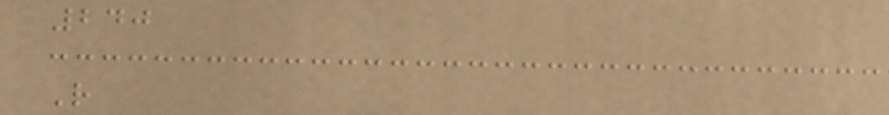240
R
